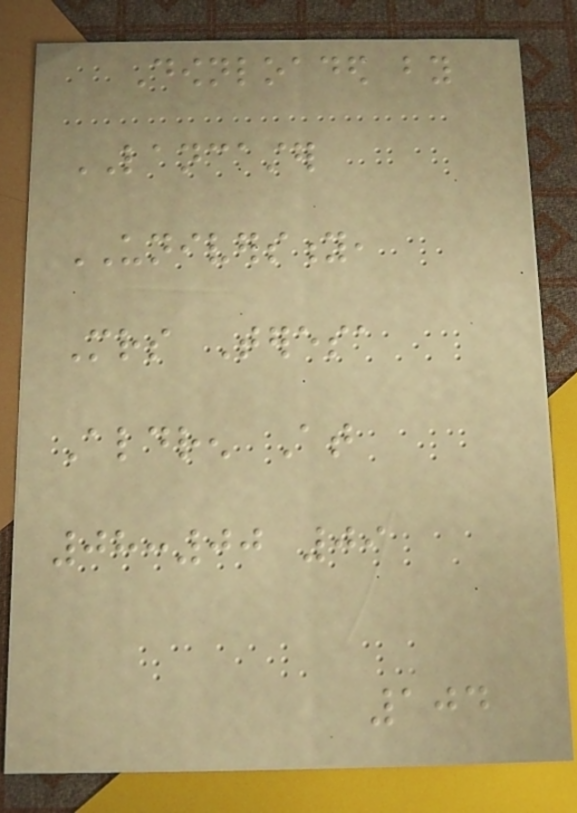Downloaded by
LANCASTER
UNIVERSITY,
Mrs Teresa
Aldren At
08:00 09
104
